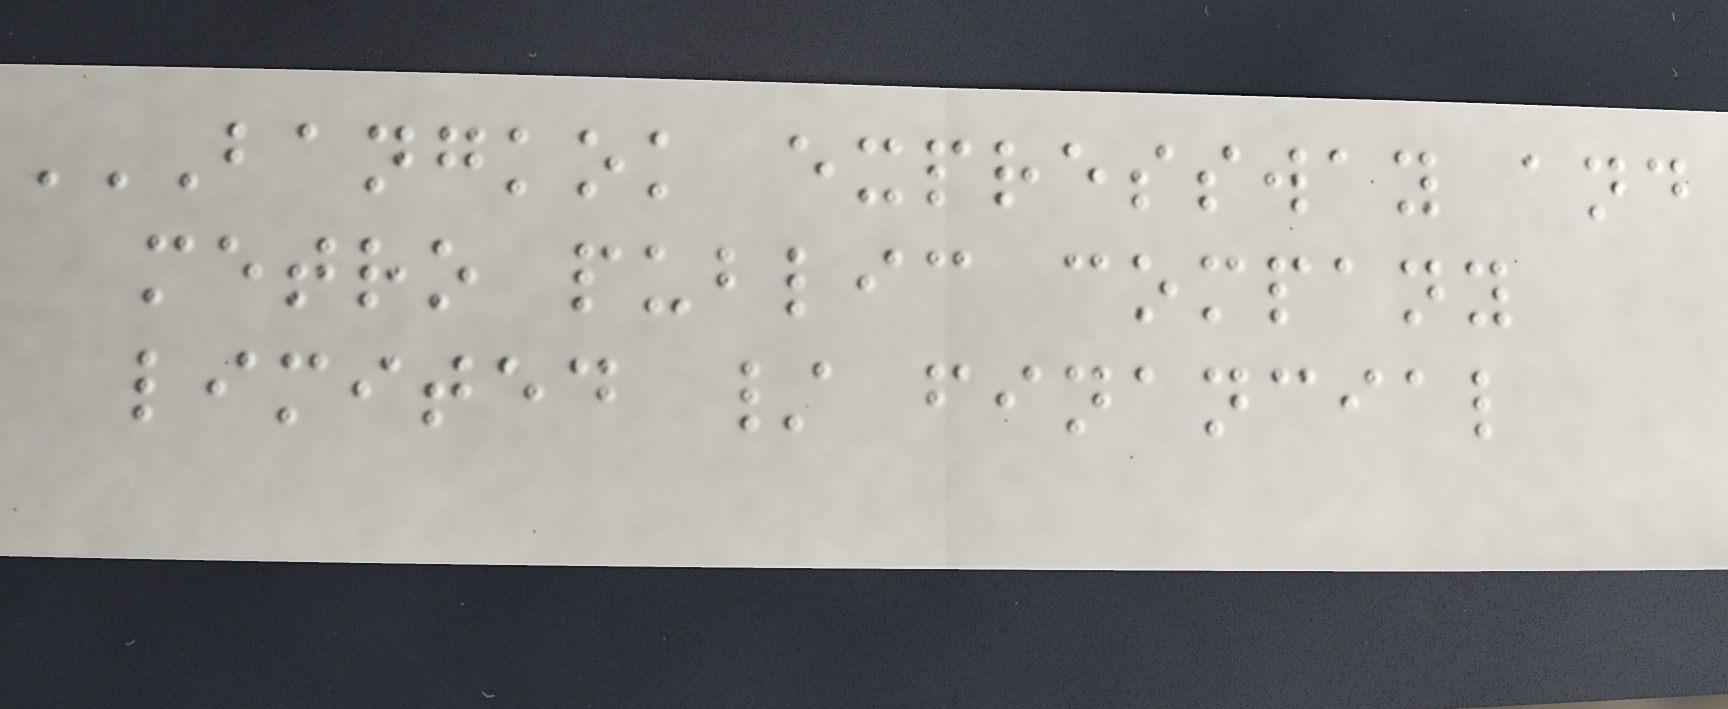BANGKOK EXPRESSWAY AND
METRO PUBLIC COMPANY
LIMITED / FINANCIAL
